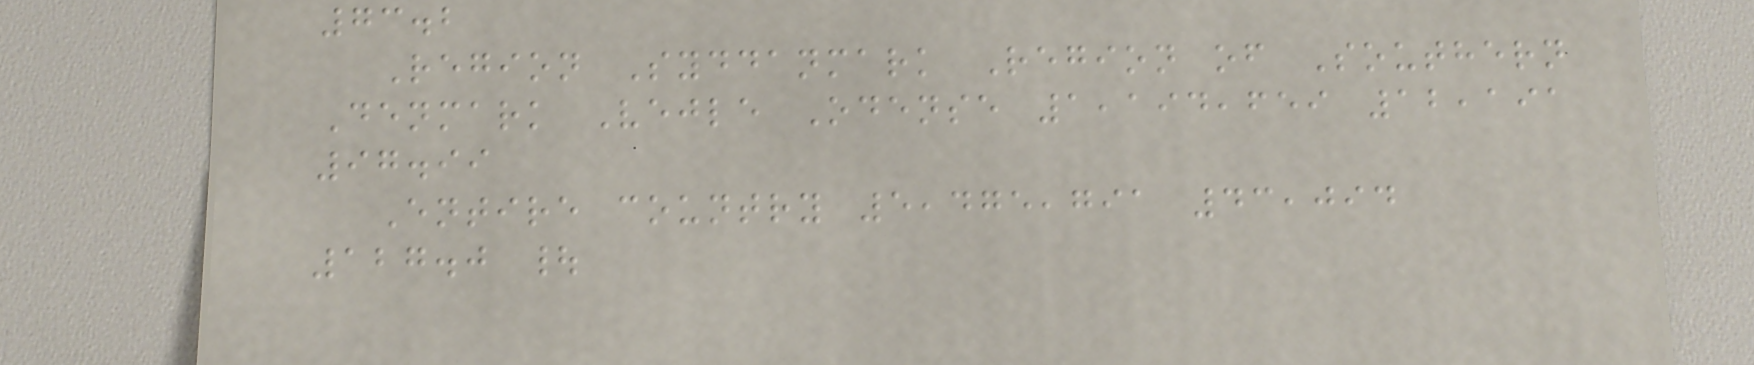73.2
Region Syddanmark Region of Southern
Denmark Vejle Odense 1,194,659 12,191
97.99
Entire country 5,475,791 43,094
127.0 |
